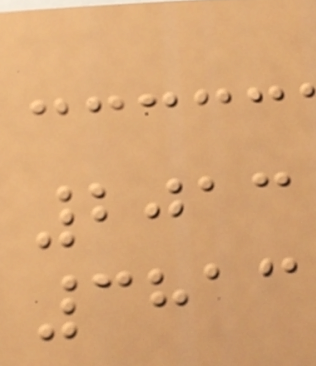2013
3813
